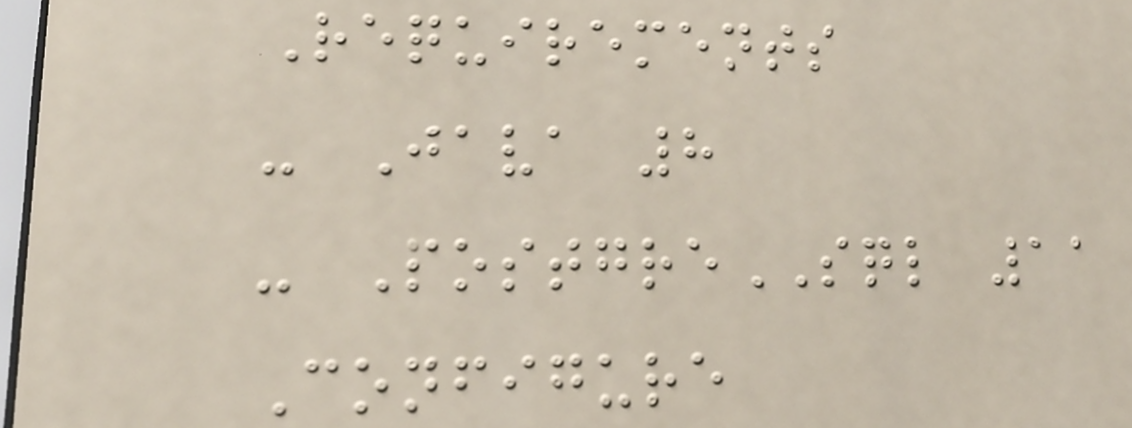Requirements
- Java 8
- PostgreSQL 11
Configure
